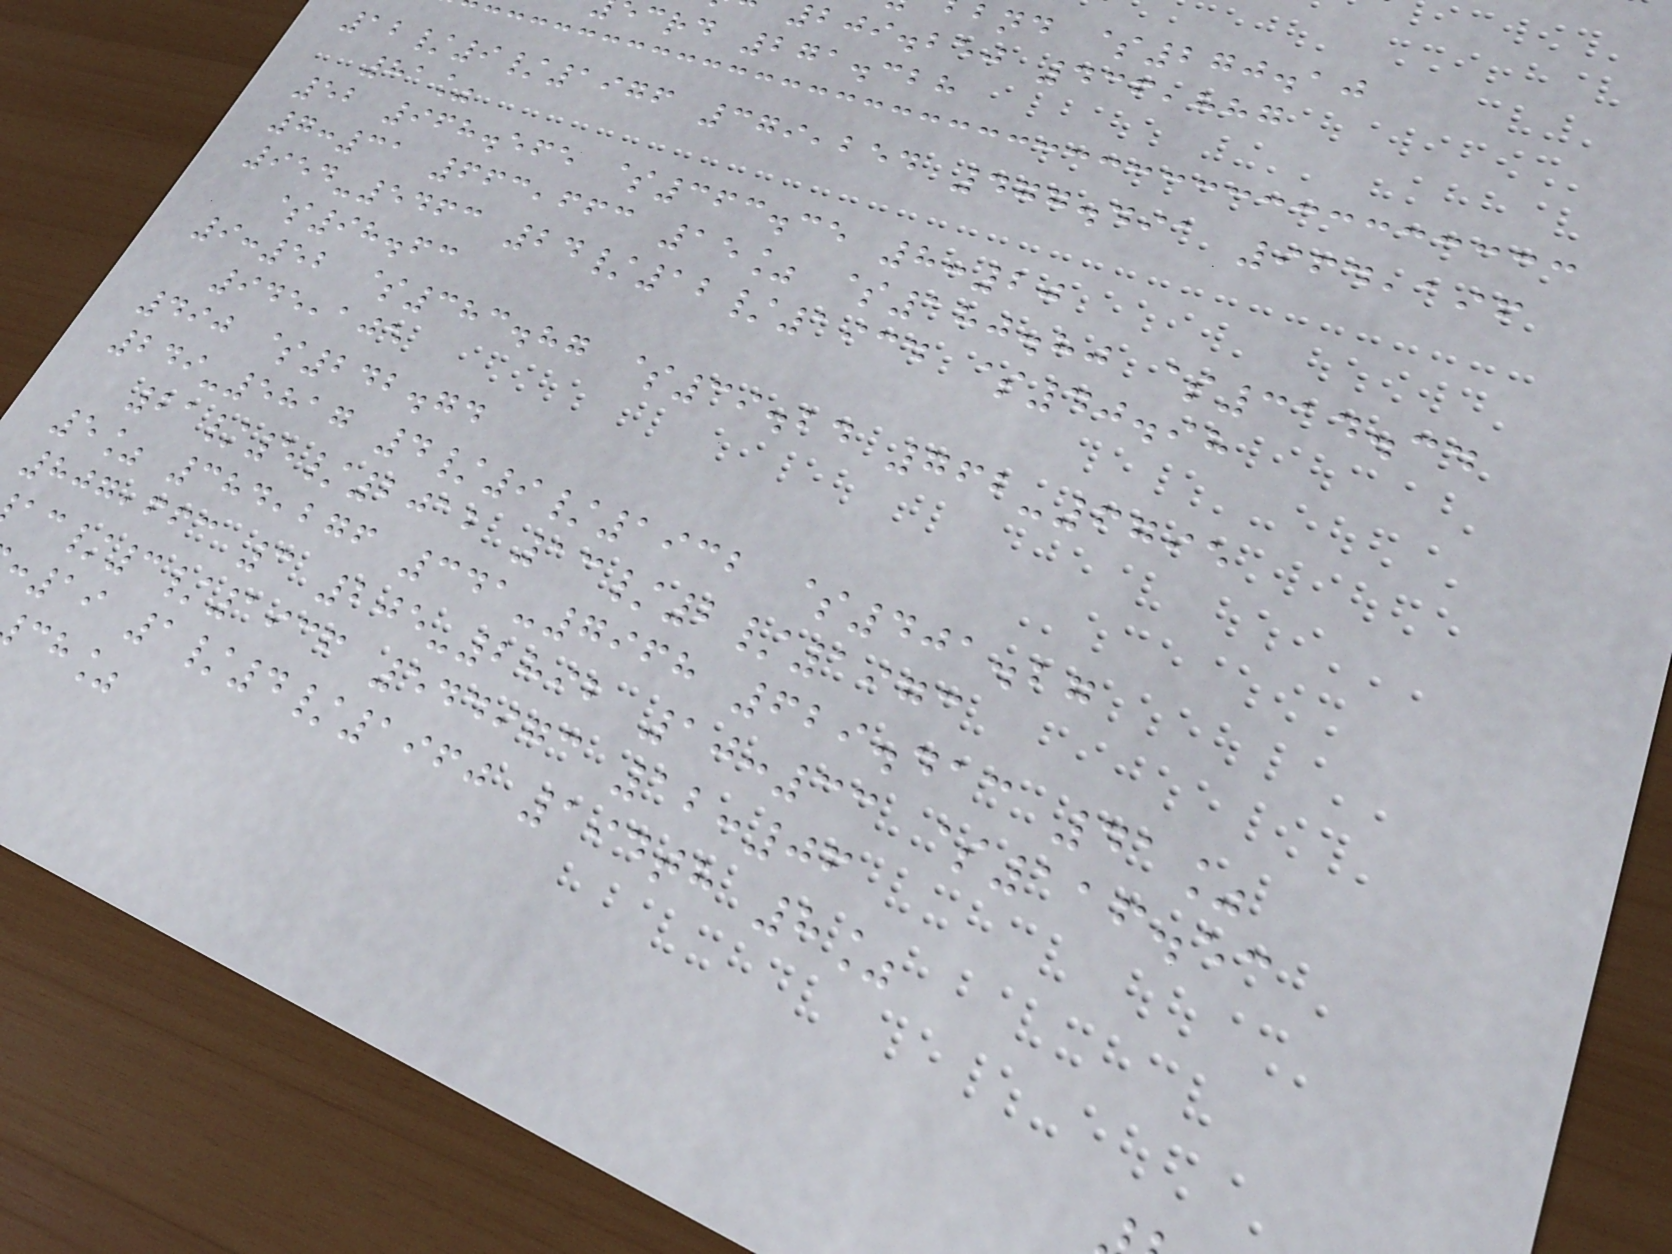bnd $270.10
209.250 436,887
crd 271.328
12/9/1976 379,254 477.491 964,196
81%
52 968.565 $363.35 8:20
7:31 663,663 15% $180.80 $314.34
954-5463 24/12/1934 $40.98
$98.63
9:52 $383.87 $39.24 762-6795
945,105
490 $242.74
249-5817 4/9/1932 $401.27
21/5/2012 13/2/1973
5% 384,276 341-7968 629.413 41%
807,663 3 205-2892 10:33 $116.53
/3/1936 544973 12:06
:19 1/4/1960 194th 8%
ch%
